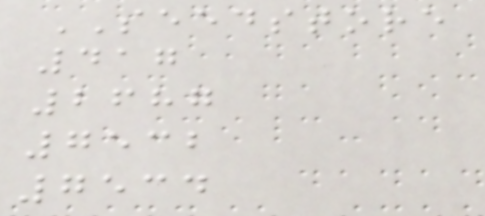SEEDSTORE
417
2687
7532
7534
